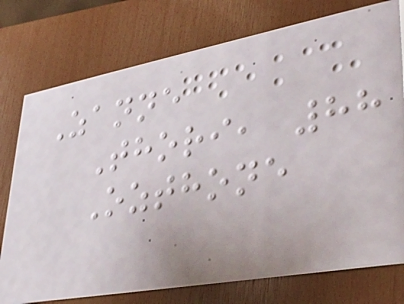Zanne
Thori, 88
Ozthone
